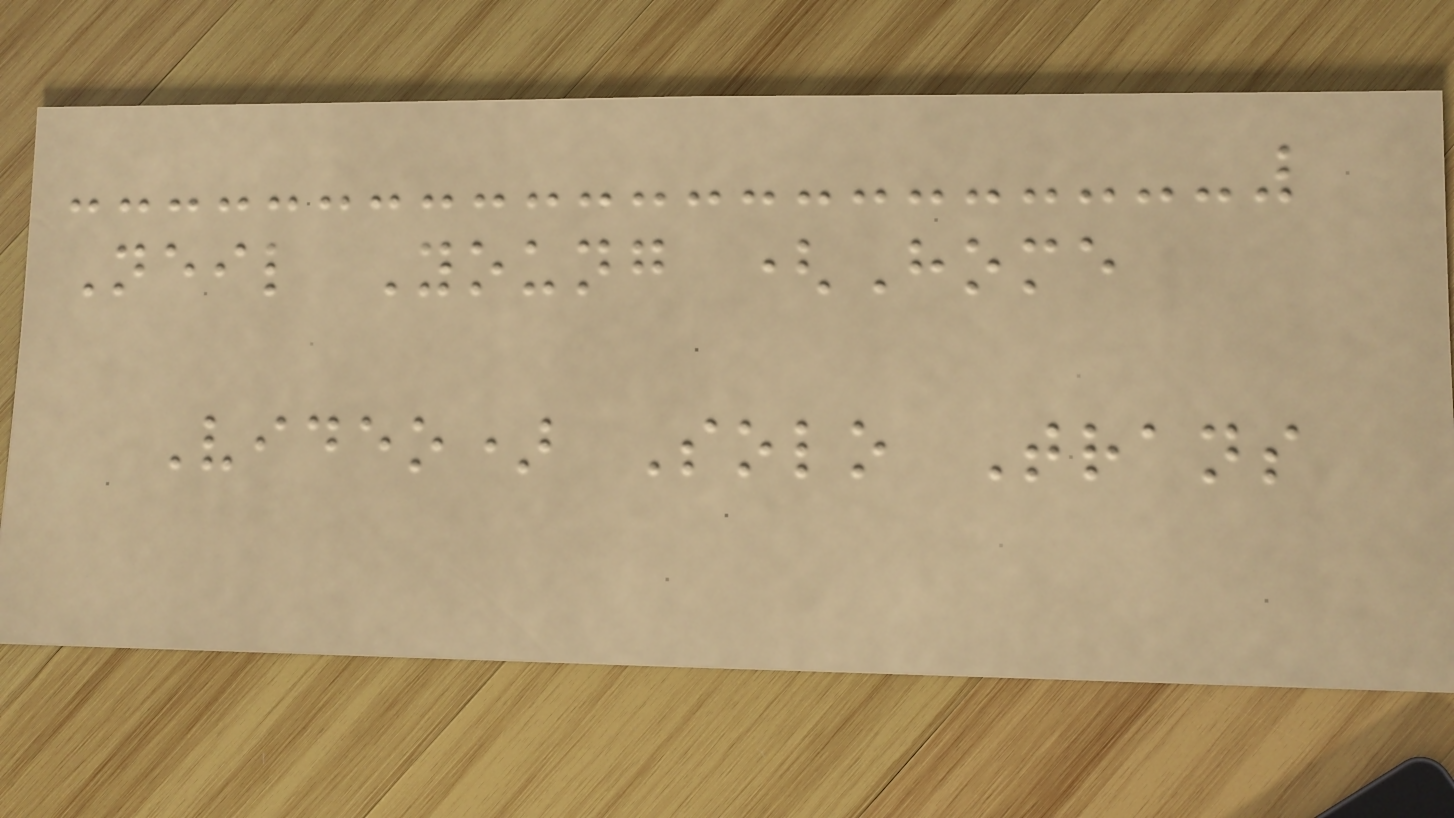Neil Young (Home
Video) Solo Trans
